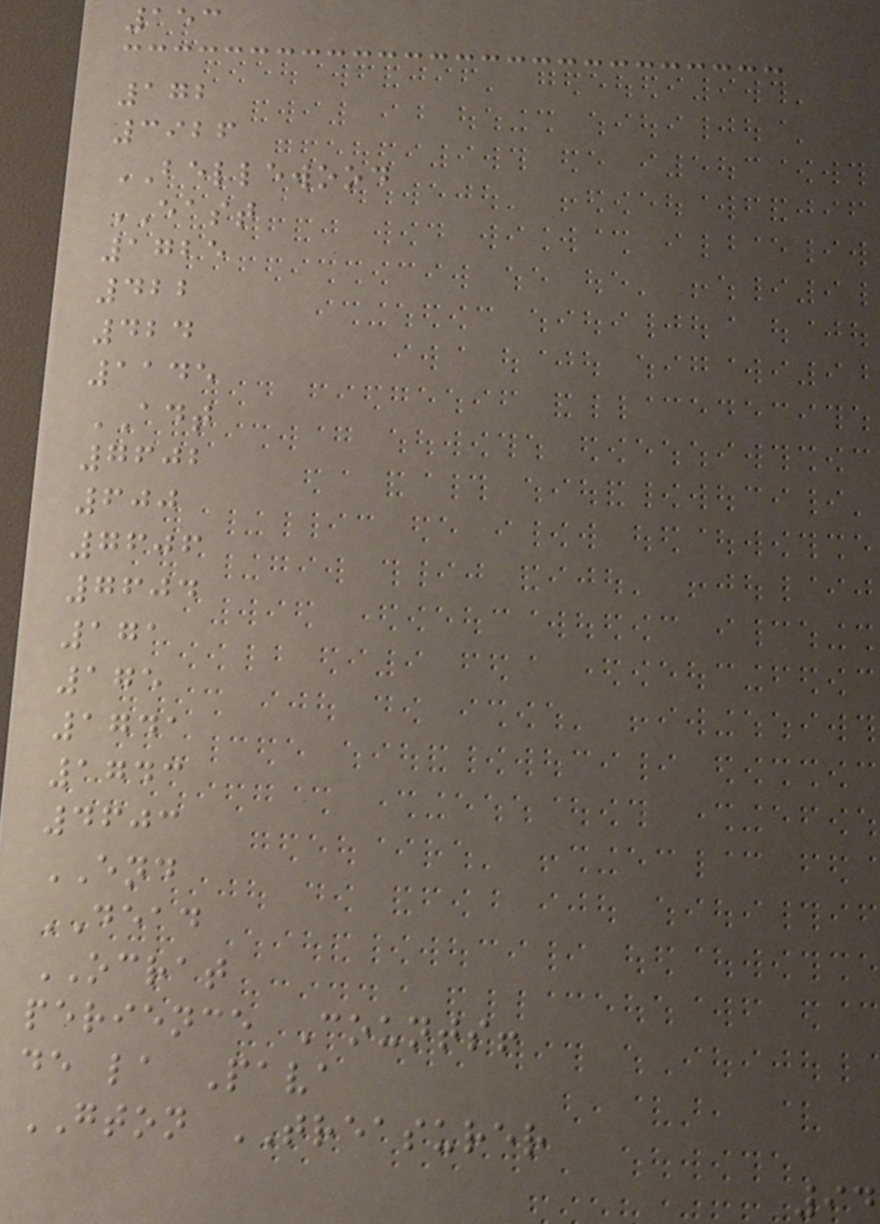153
172
3926
BELLEWOOD
EAST
1725
422
424
1145
ADT
7602
600
7606
7604
171
175
1741
1743
4603
END
DEAD
OCRAT
perience Counts!
de la Pava
GTON TREASURER
94
